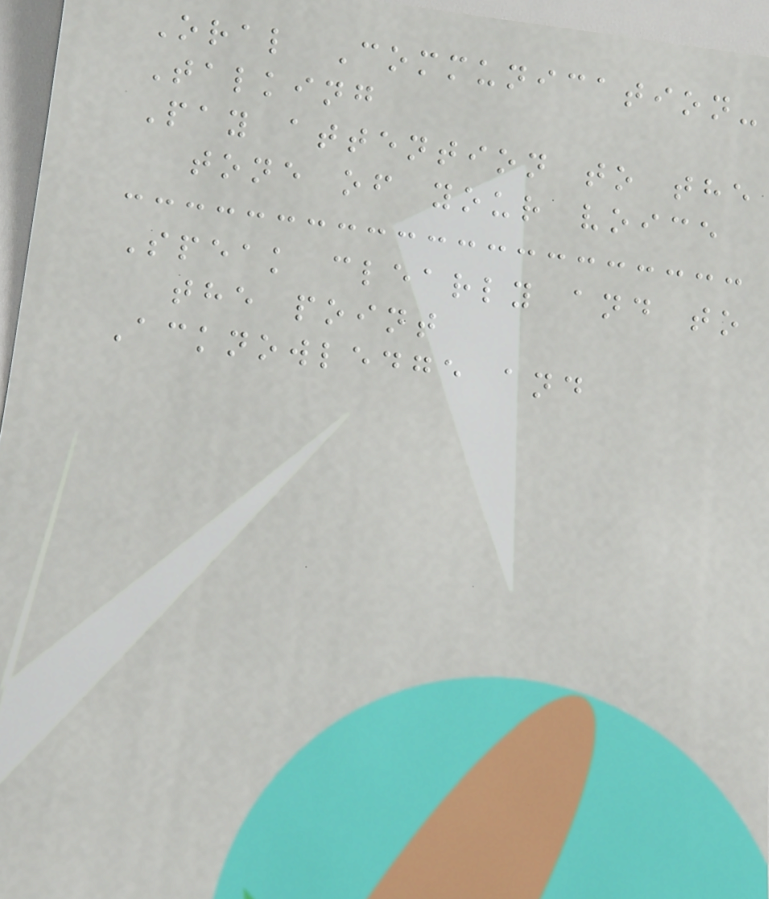Oral Communication-
Talking
Pay attention to the
tone of your voice
Speak clearly and to
the point
Acknowledge and
